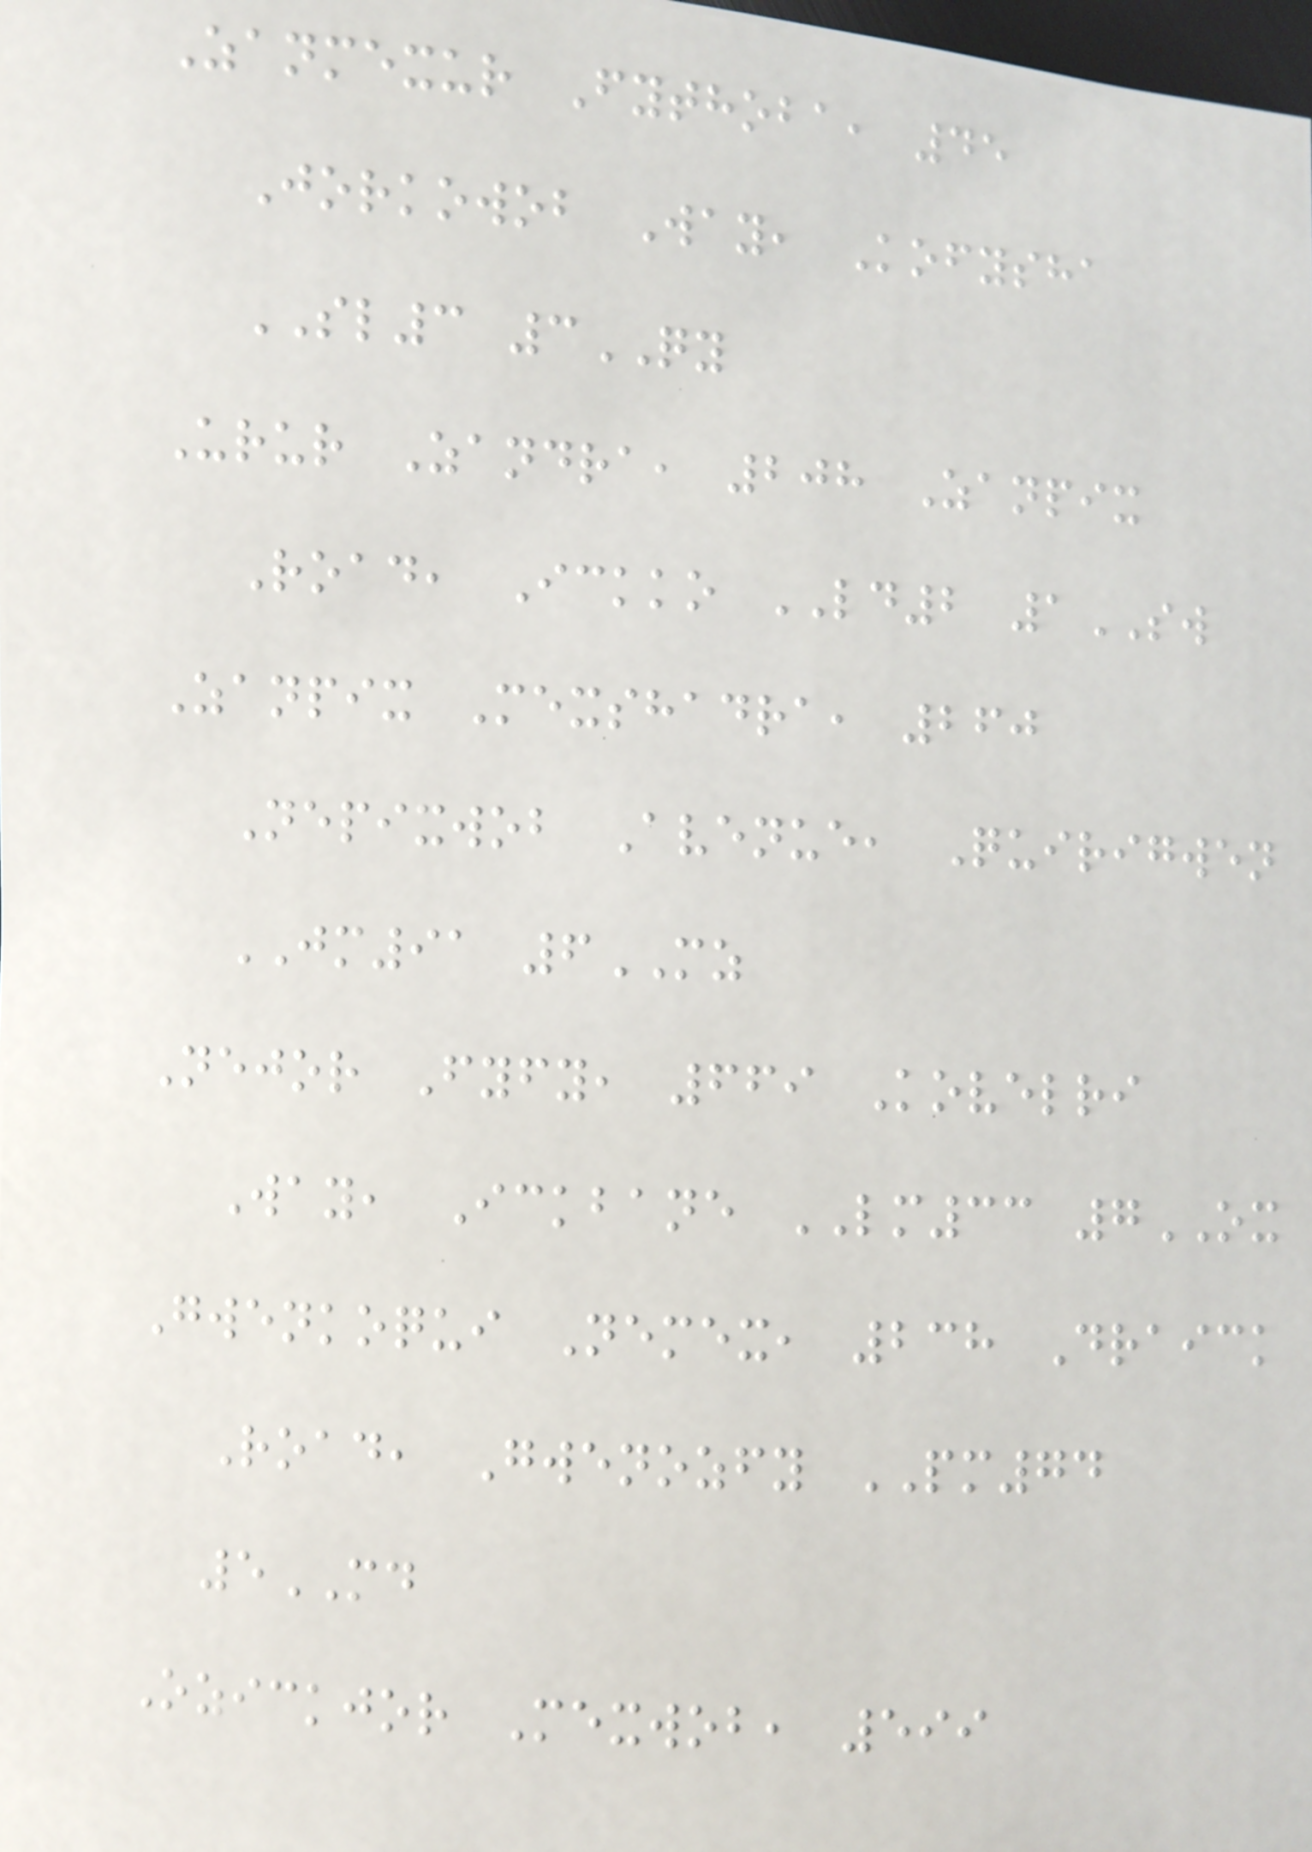Zanmexur Fythoba, 45
Jorkowob Way, Kofysha
SL3 3QY
Urur Zandra, 208 Zanpix
Road, Ickko LD2 1SW
Zanpix Mexshadra, 260
Nepixwob Avenue, Quirigwen
JM91 6MZ
Nejor Fyfy, 669 Kovelri
Way, Ickbane LM33 7OX
Gwenkoqui Nemex, 238 Draick
Road, Gwenozfy PM74
5MD
Ozickjor Mexwob, 599
